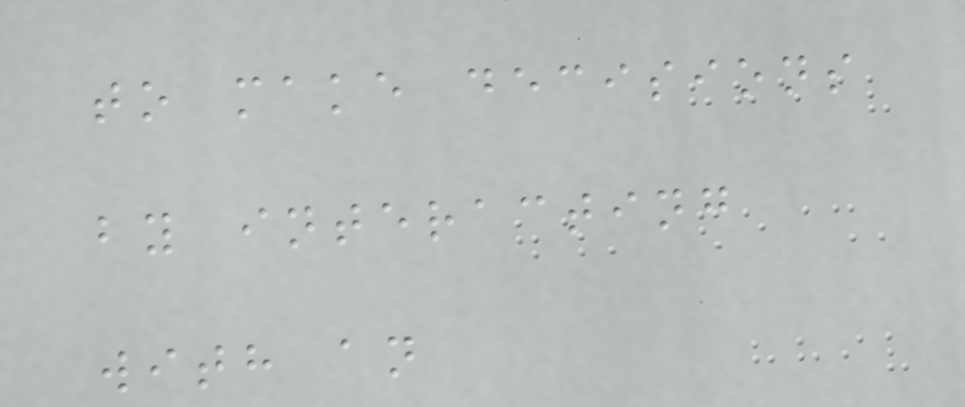to make decisions
by interacting
with an
